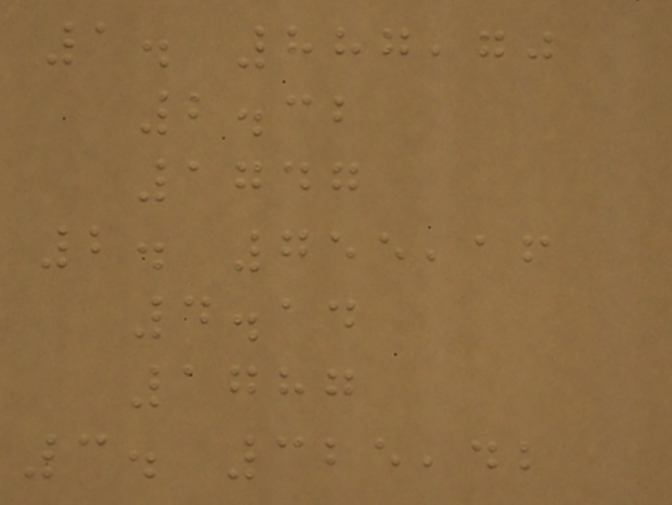1. 887,70
2.32
1747
2. 755,16
4.14
1787
3. 325,42
